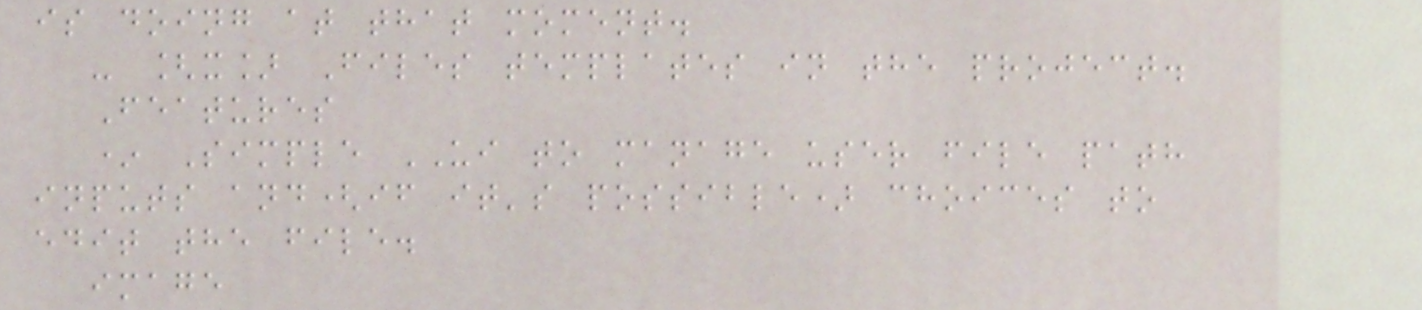is doing at that moment.
- [x] Files templates in the project.
Features
* Simple UI to manage user file path
inputs and(if it's possible) choices to
edit the file.
image
